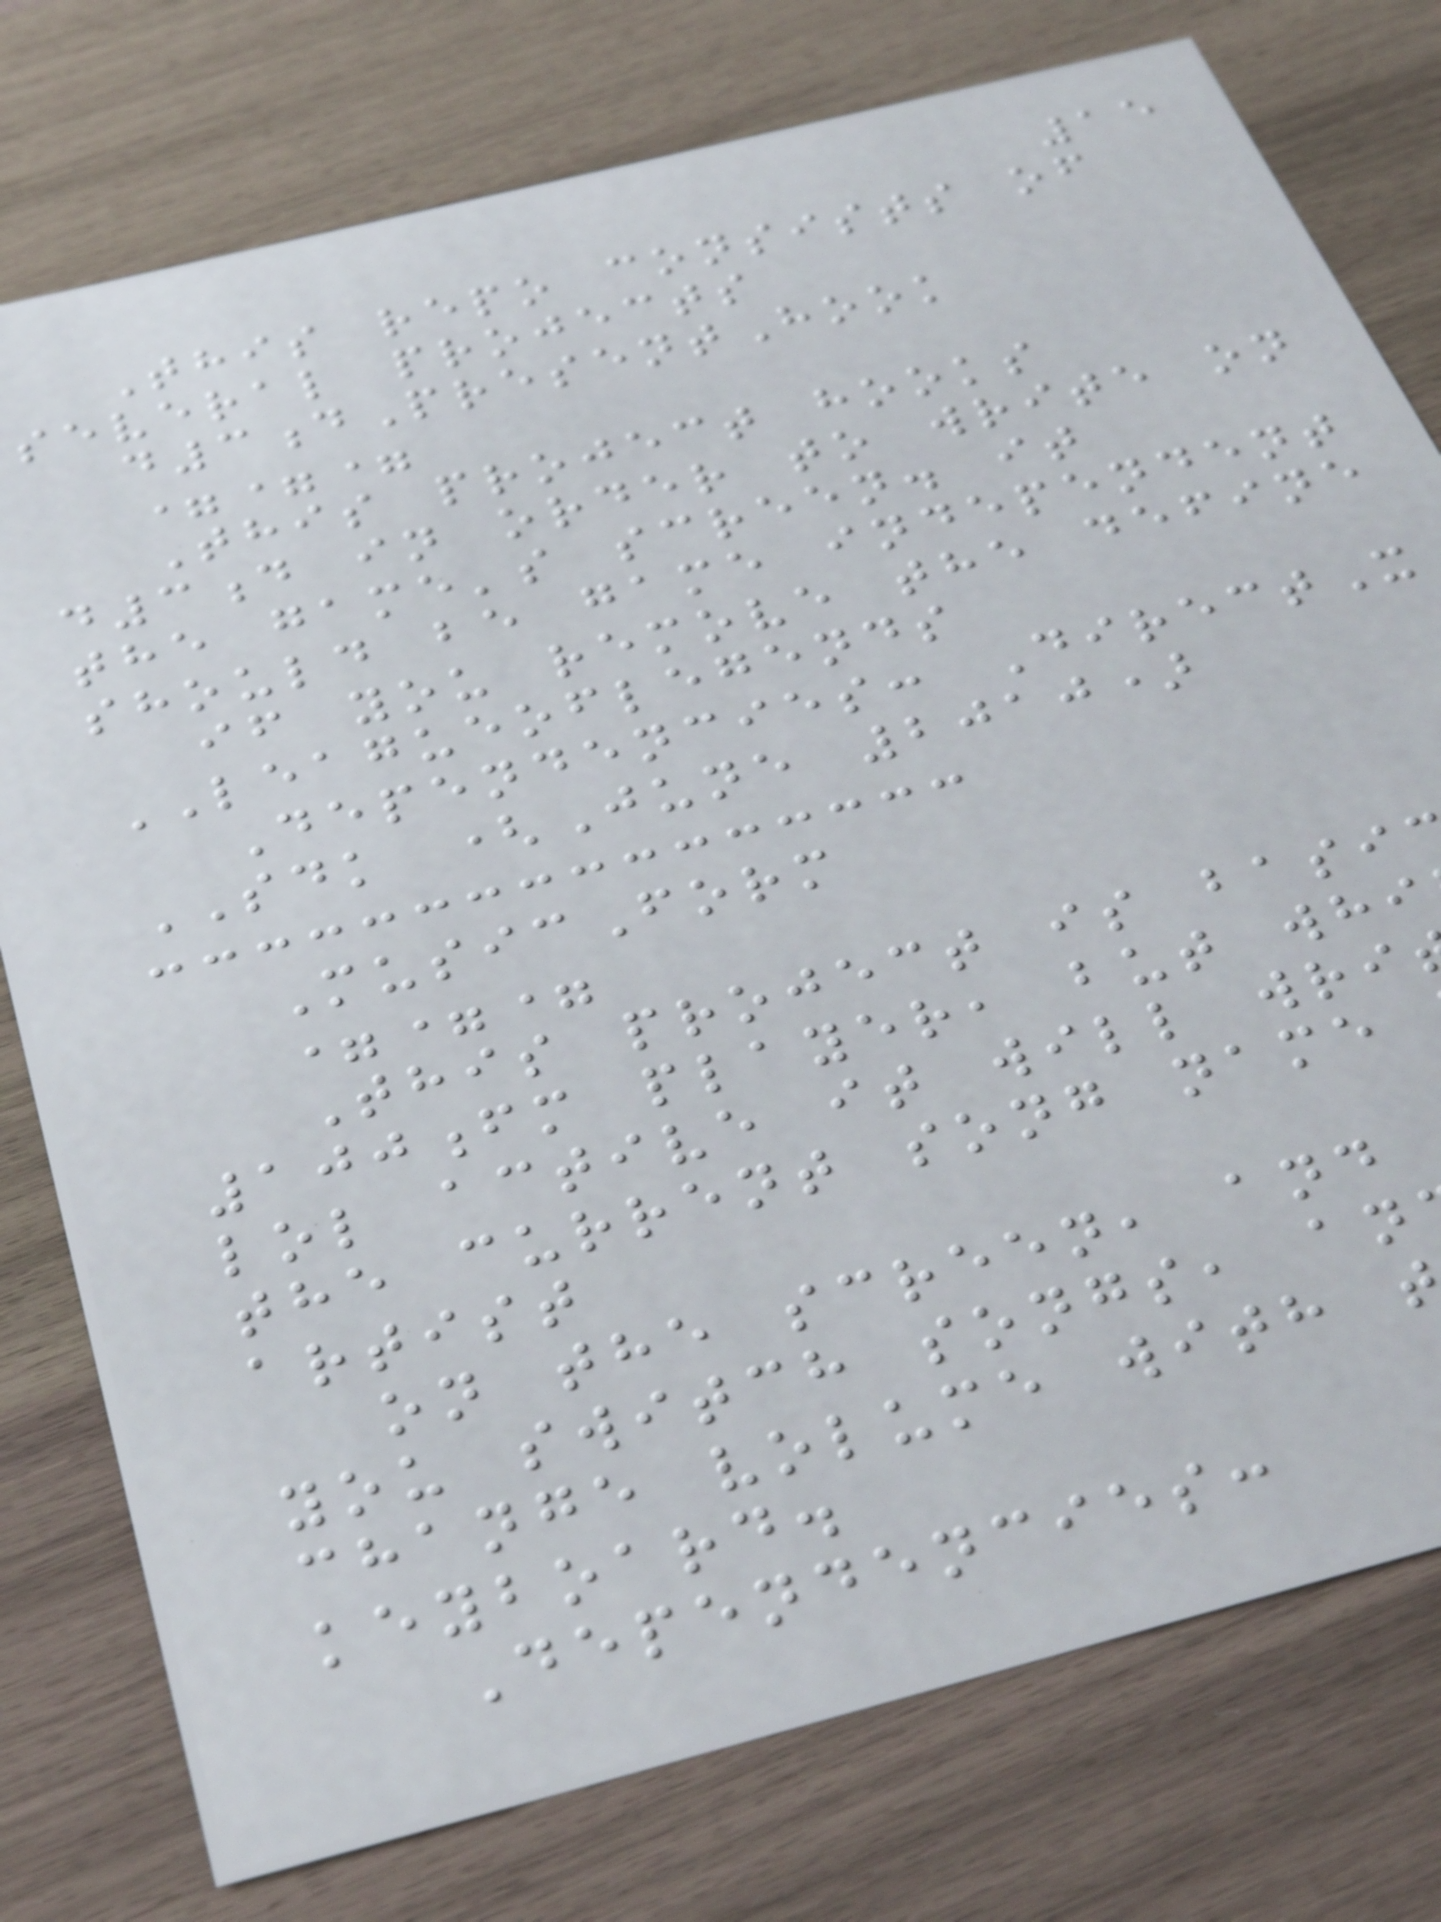15
This repo consists of
several projects
d3dPresentHook
===
This project hooks
d3d in order to write on
the game's screen. it
should be game independent
if you remove the define
LEAGUEOFLEGENDS
Dependencies: DirectX
SDK (June 2010)
MusicForm
===
This project is basi
100fm player, but whi
lol active it will wri
the current song name
artist
on the screen, and
you switch songs, an
change volume with
keyboard.
Dependencies:
